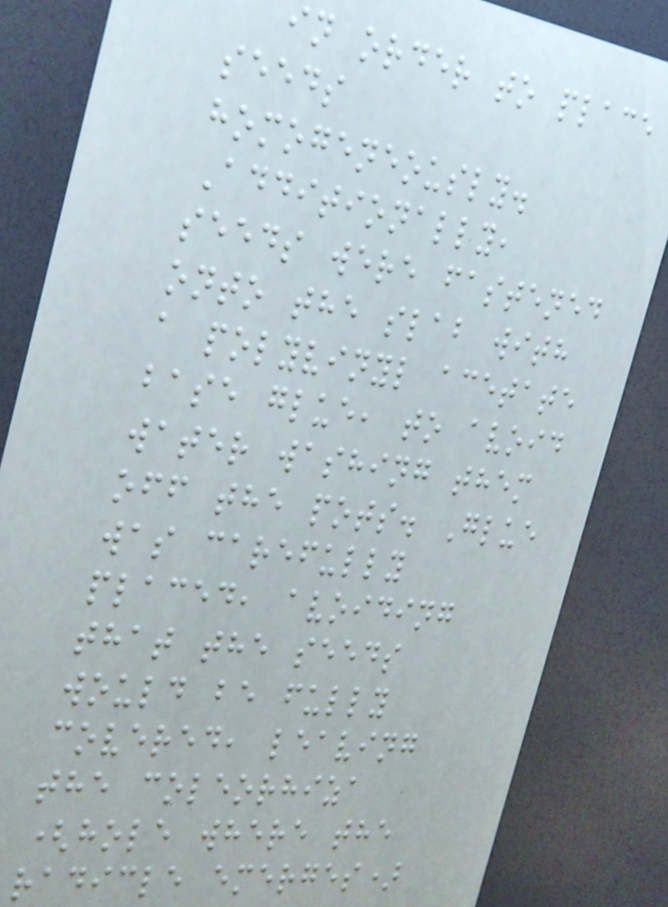in order to place
seeds
homogeneously.
Additionally,
seeds were fastened
onto the slab with
a polyvinyl acetate
base glue, to avoid
water washing them
off the pots. Glue
was carefully
placed, avoiding
that the seeds
would be fully
covered, leaving
the coleorhiza
(hole where the
radicle emerges)
